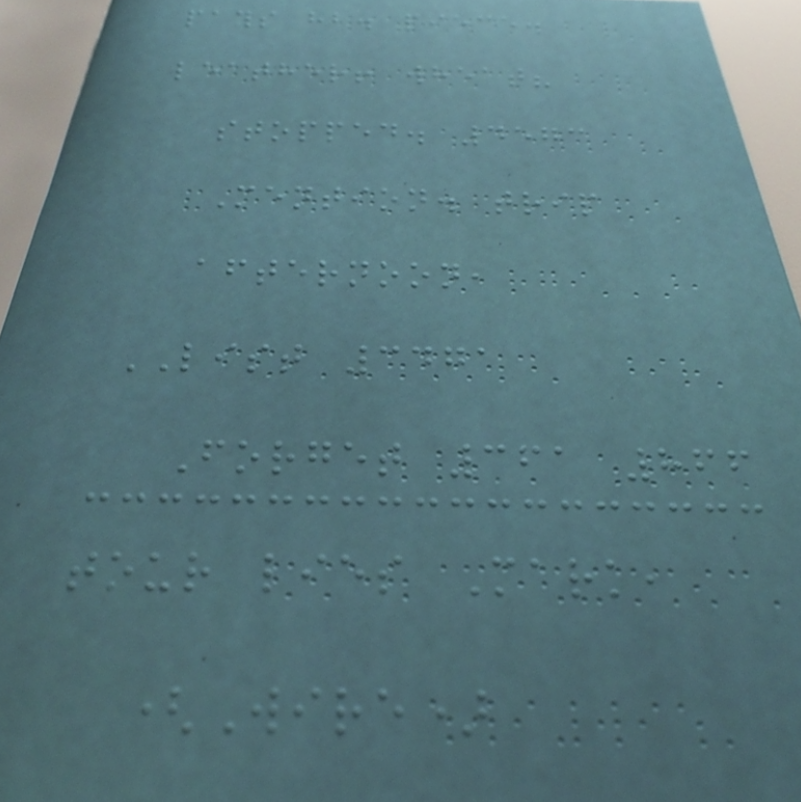pays hb. piece.
leather! wheat?
stopped. 4573
Mention. trip
afternoon,
LIST 3471
Forget 361 866
tour lies Mark,
(Wire)
